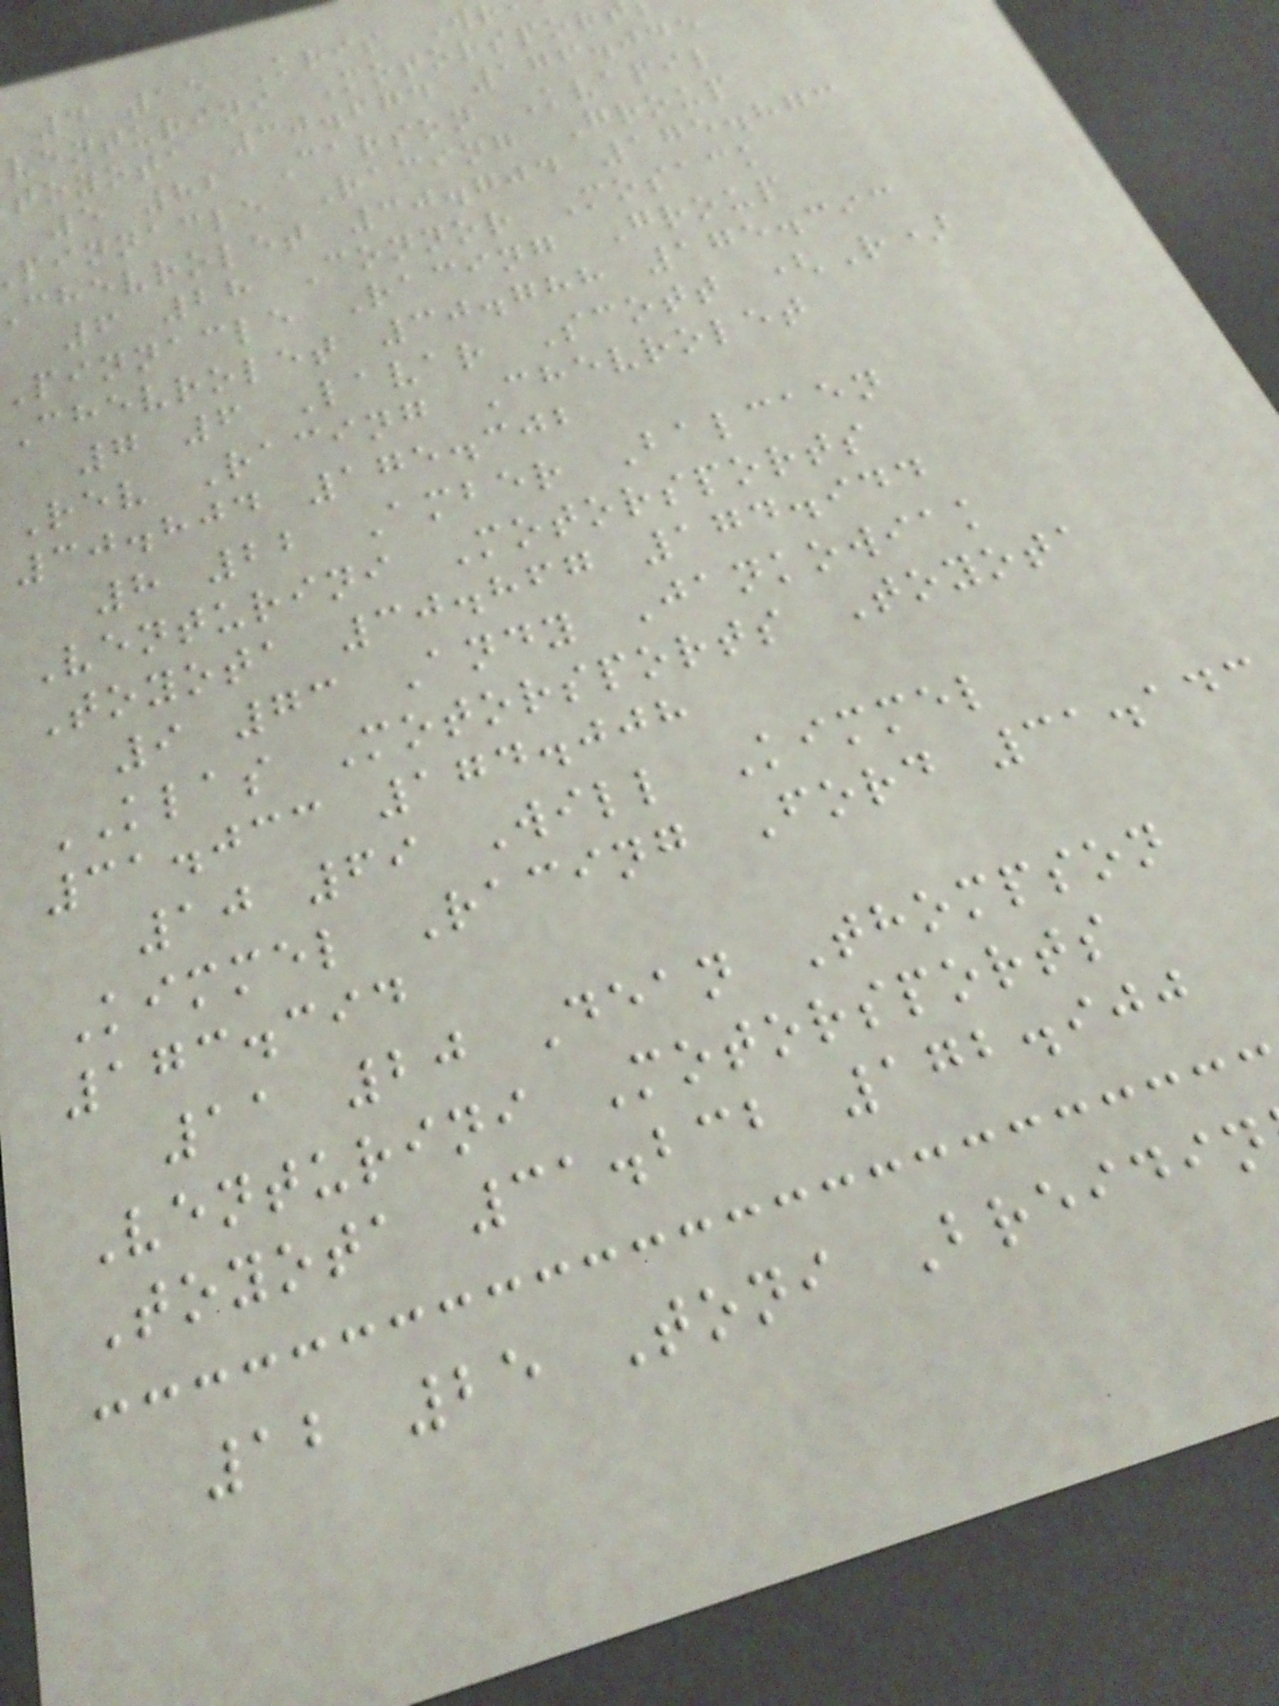4 15 Kris W
venturini Motorspor
toyota 30.674 176.045
5 82 Carson Kvapil
pinnacle Racing Group
chevrolet 30.704 175.873
6 28 Connor Mosack
pinnacle Racing Group
Chevrolet 30.788 175.393
7 6 Lavar Scott (R)
Rev Racing Chevrolet
30.804 175.302
8 22 Amber Balcaen
Venturini Motorsports
Toyota 30.867 174.944
9 73 Andy Jankowiak
KLAS Motorsports Toyota
31.033 174.008
10 69 Will Kimmel
Kimmel Racing Ford 31.143
173.394
11 20 Dean Thompson
Venturini Motorsports
Toyota 31.232 172.900
12 25 Toni Breidin
